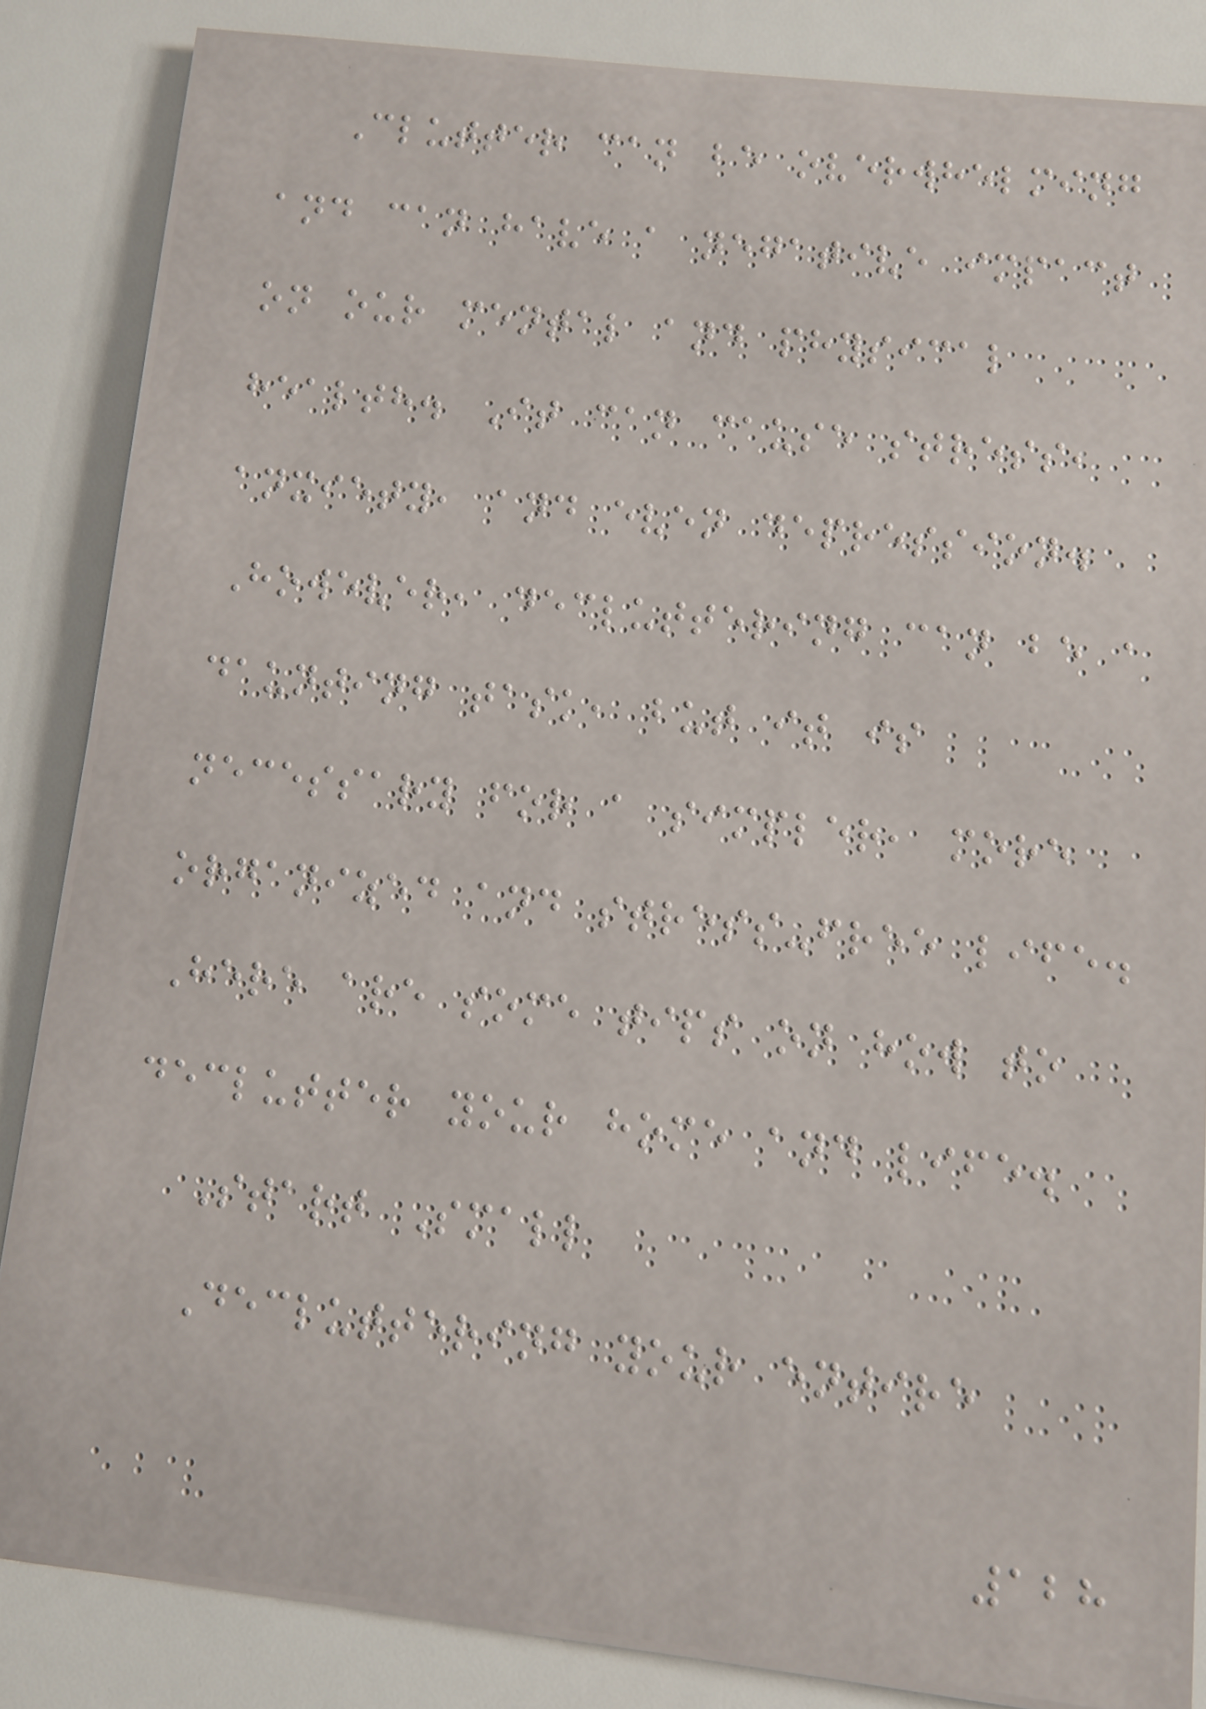Clutter can be overwhelming
and can have a negative impact
on our mental and physical
health. It can cause stress,
anxiety, and even depression.
However, decluttering can be a
daunting task, but it is
necessary for a simpler, more
organized and stress-free life.
Here are some tips on how to
declutter your home and life.
Start Small
Decluttering your entire
128
